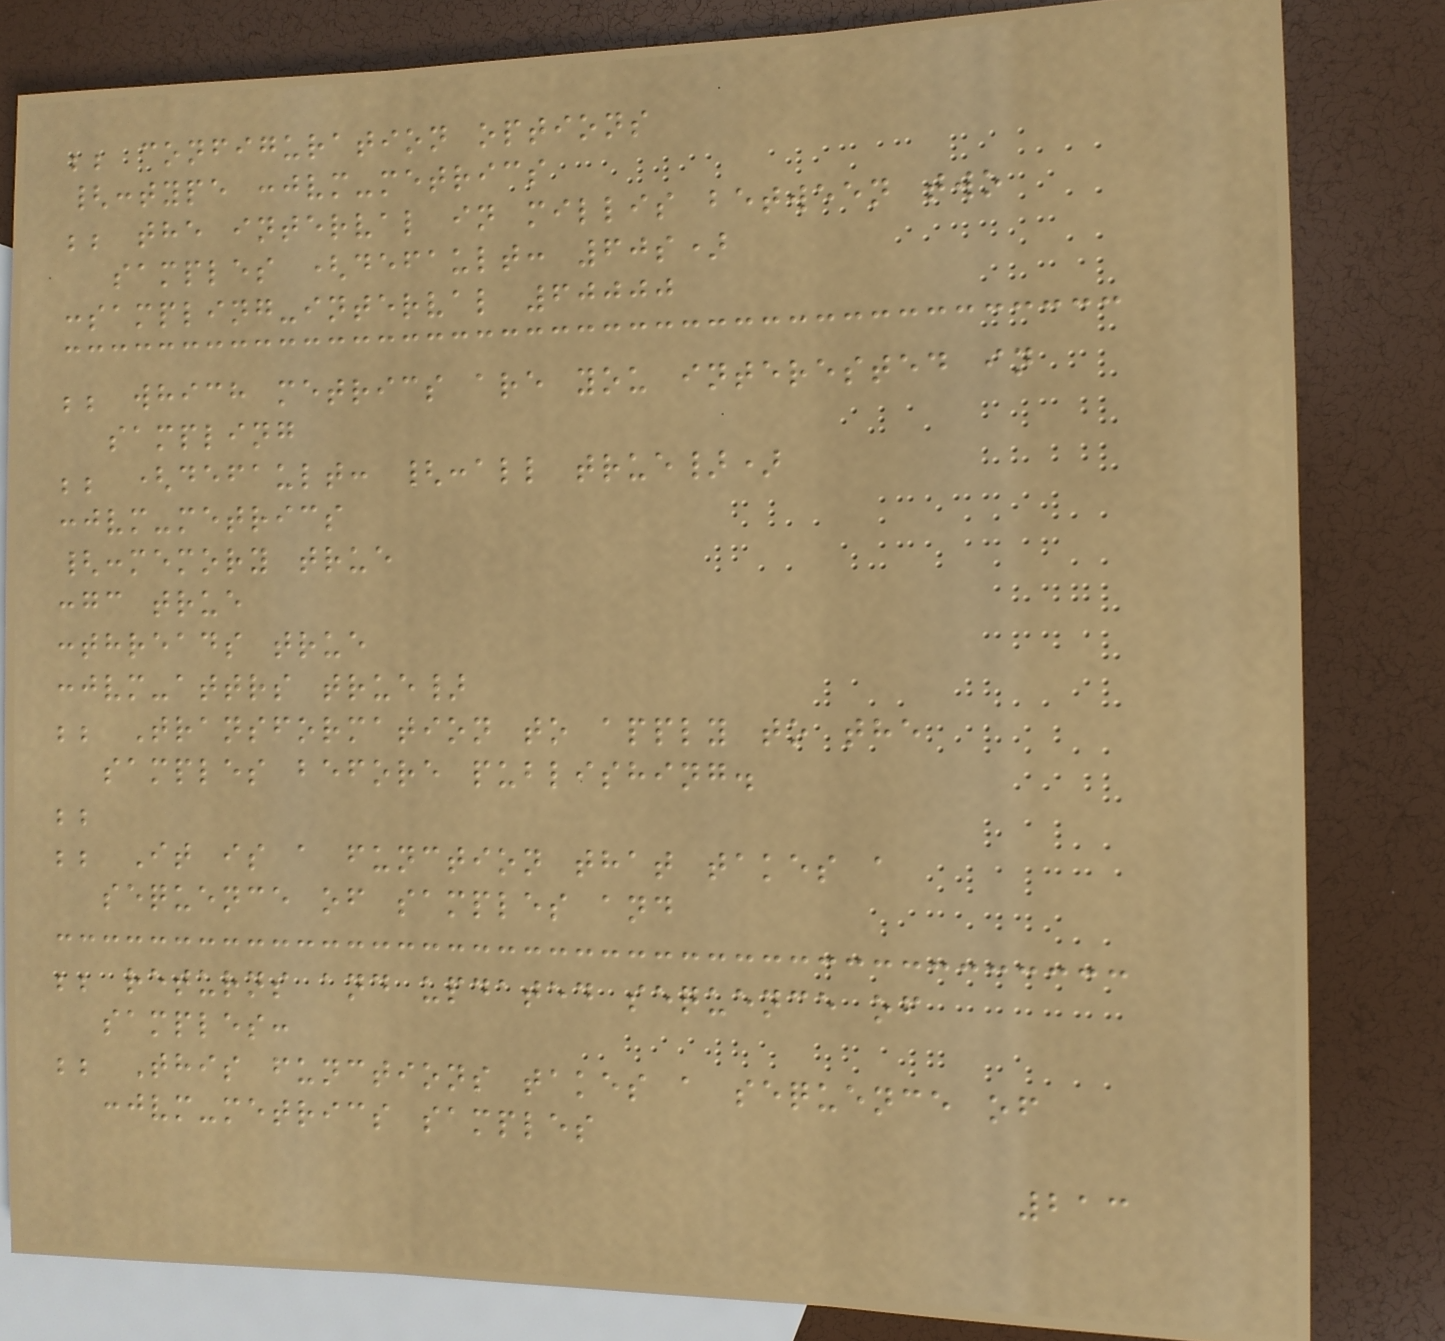;; configuration options
{:type :jvm-metrics
;; the interval in millis between two
samples (default: 60s)
:sampling-interval 60000
;; which metrics are you interested in
sampling
;; (default: {:all true})
:jvm-metrics
{:memory true
:gc true
:threads true
:jvm-attrs true}
;; Transformation to apply to the
samples before publishing.
;;
;; It is a function that takes a
sequence of samples and
;; returns and updated sequence of
samples:
;; This functions takes a sequence of
:jvm-metrics samples
213
